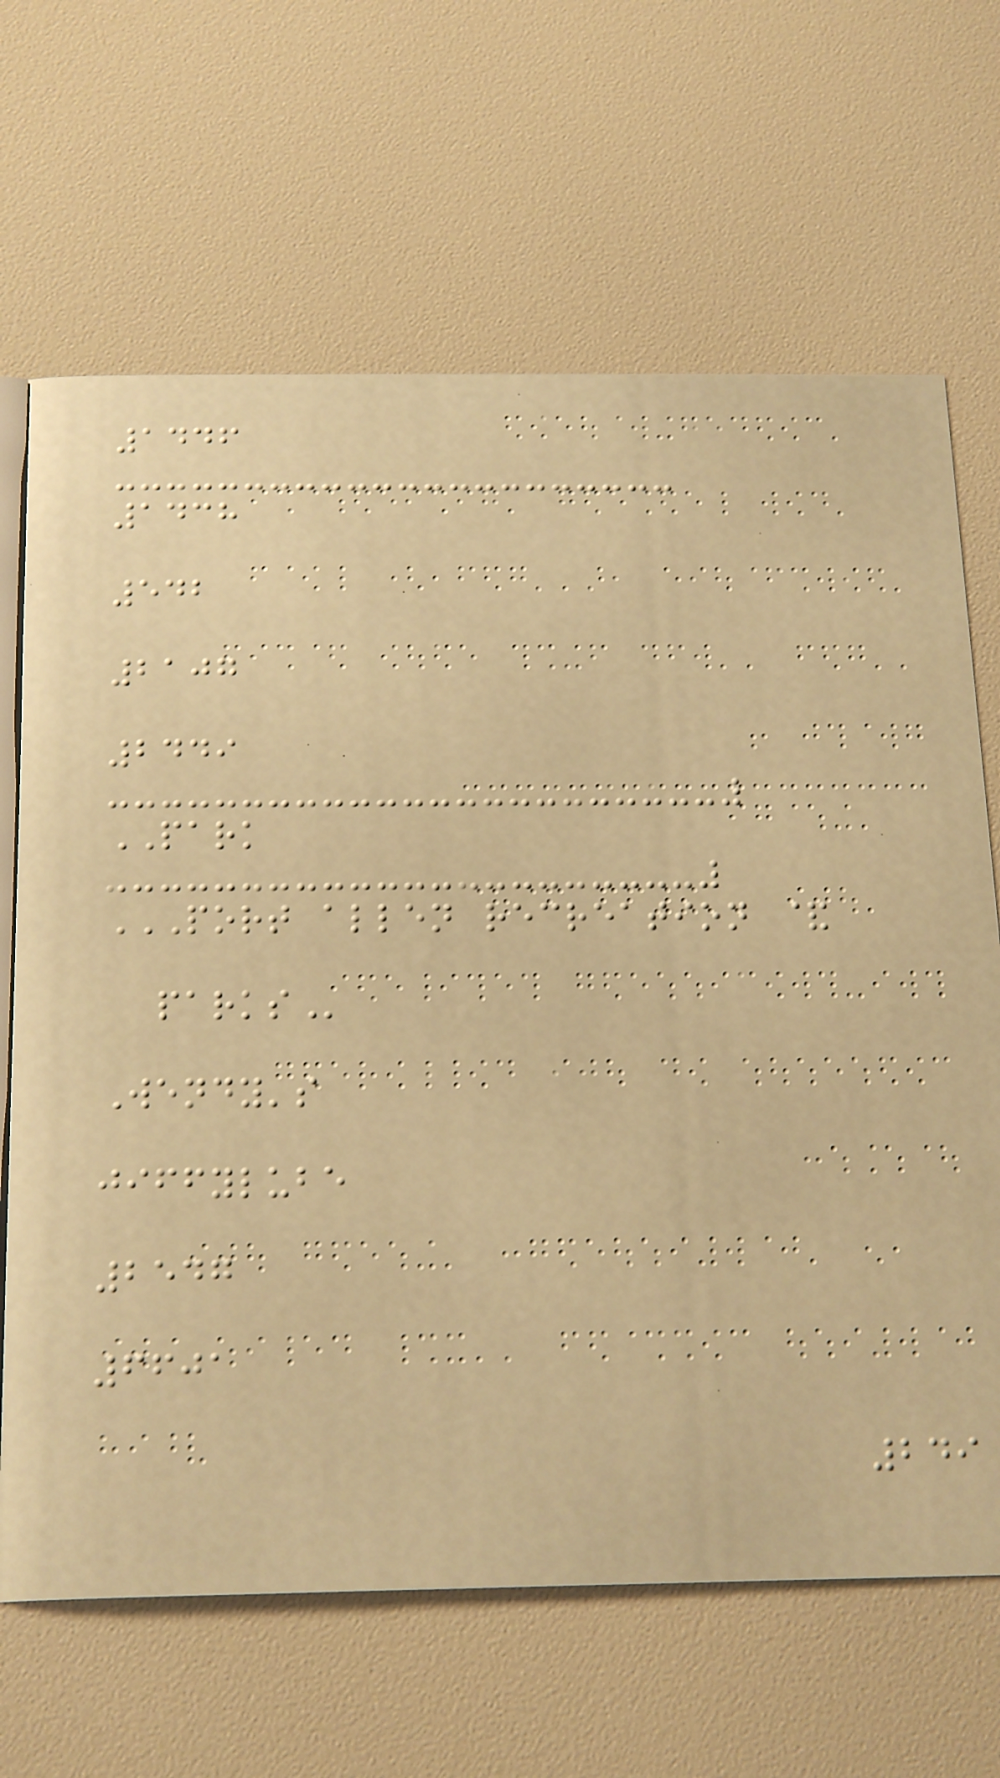1446
1438
542
2107
2449
PARK
PORT ALLEN RECREATION &
PARKS
Wendy's
jiffylube
2547
6601
249
